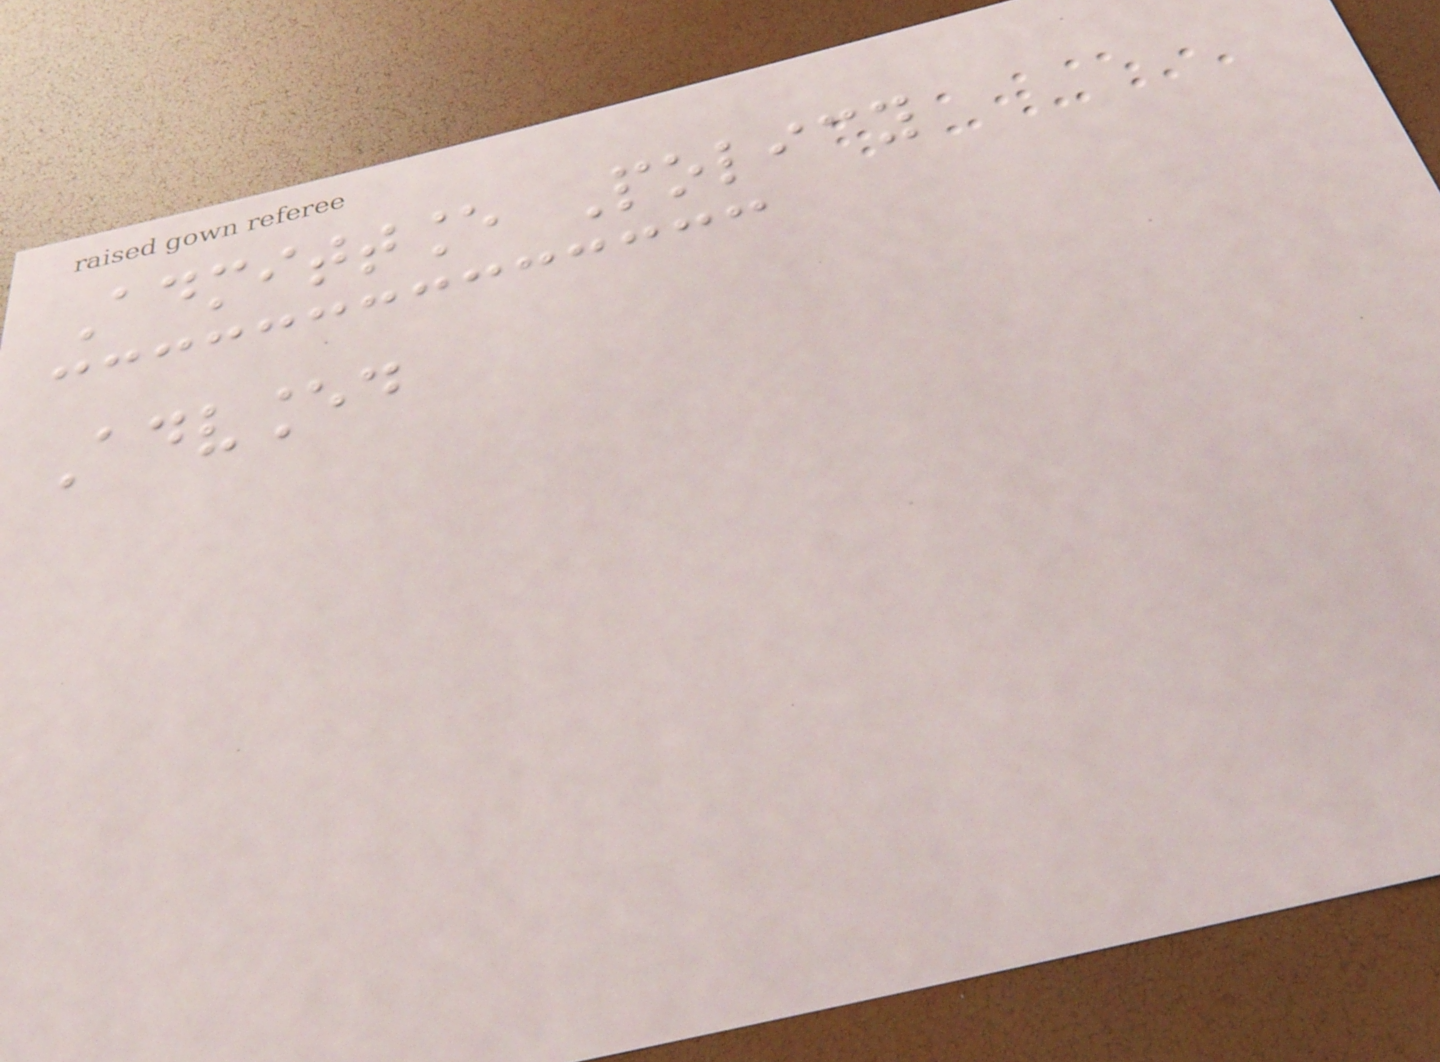Admittance Policy
Advanced
